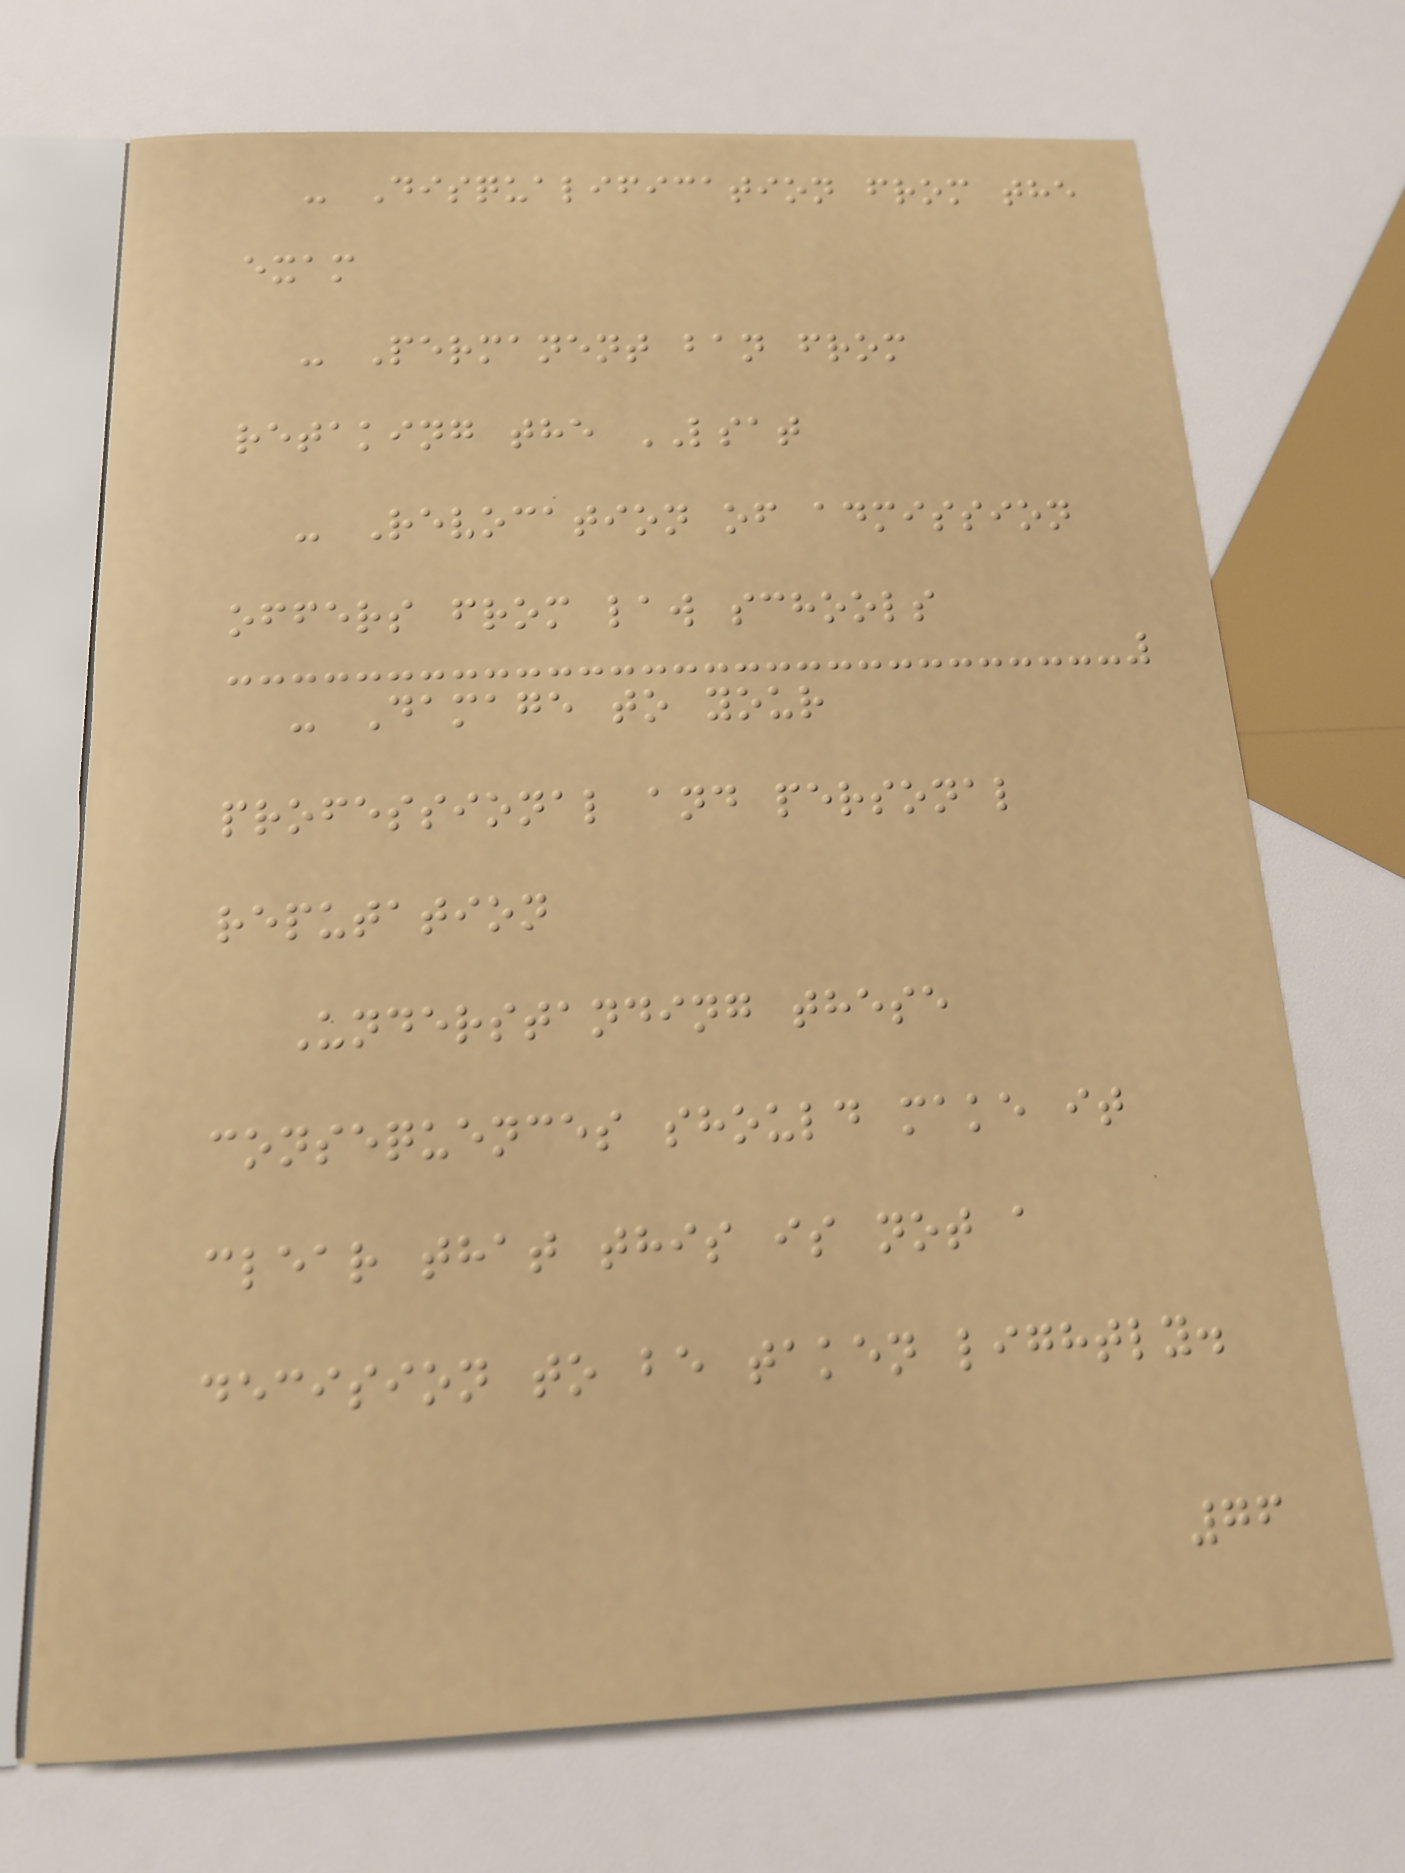- Disqualification from the
exam
- Permanent ban from
retaking the LSAT
- Revocation of admission
offers from law schools
- Damage to your
professional and personal
reputation
Understanding these
consequences should make it
clear that this is not a
decision to be taken lightly.
76
